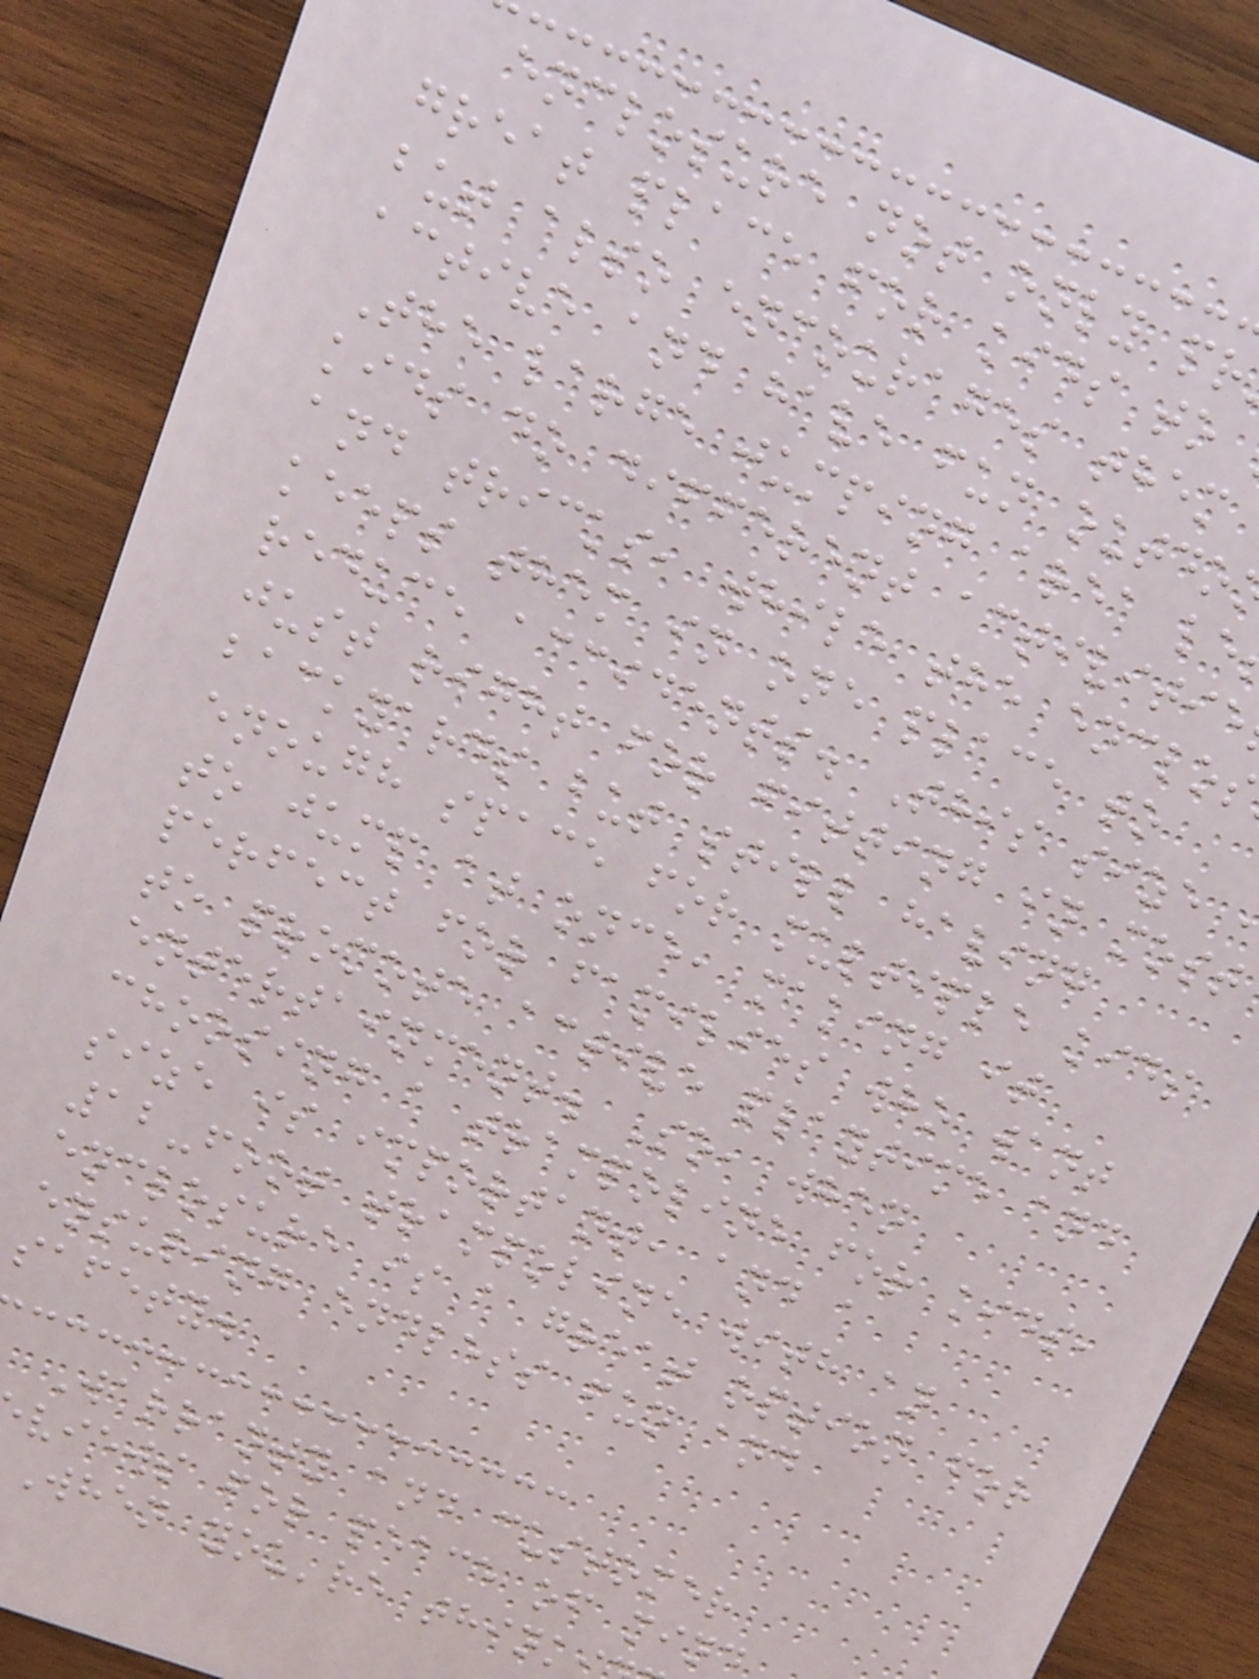enclosure not only pr
great place for kids to
but also encourages them
active and have fun outdo
The large jumping area le
kids do different activitie
and tricks, while the enclos
keeps them in one place to
reduce accidents. This size
just right for fitting in most
backyards but still having
enough space for multiple kids
to jump at once, making it
perfect for families who want
to promote active playtime and
entertainment. So, when
choosing a trampoline for kids,
size is important, and a
12-foot trampoline with an
enclosure is a great option for
ensuring endless fun and
safety.
Warranty and customer
views for peace of min
When you're think
